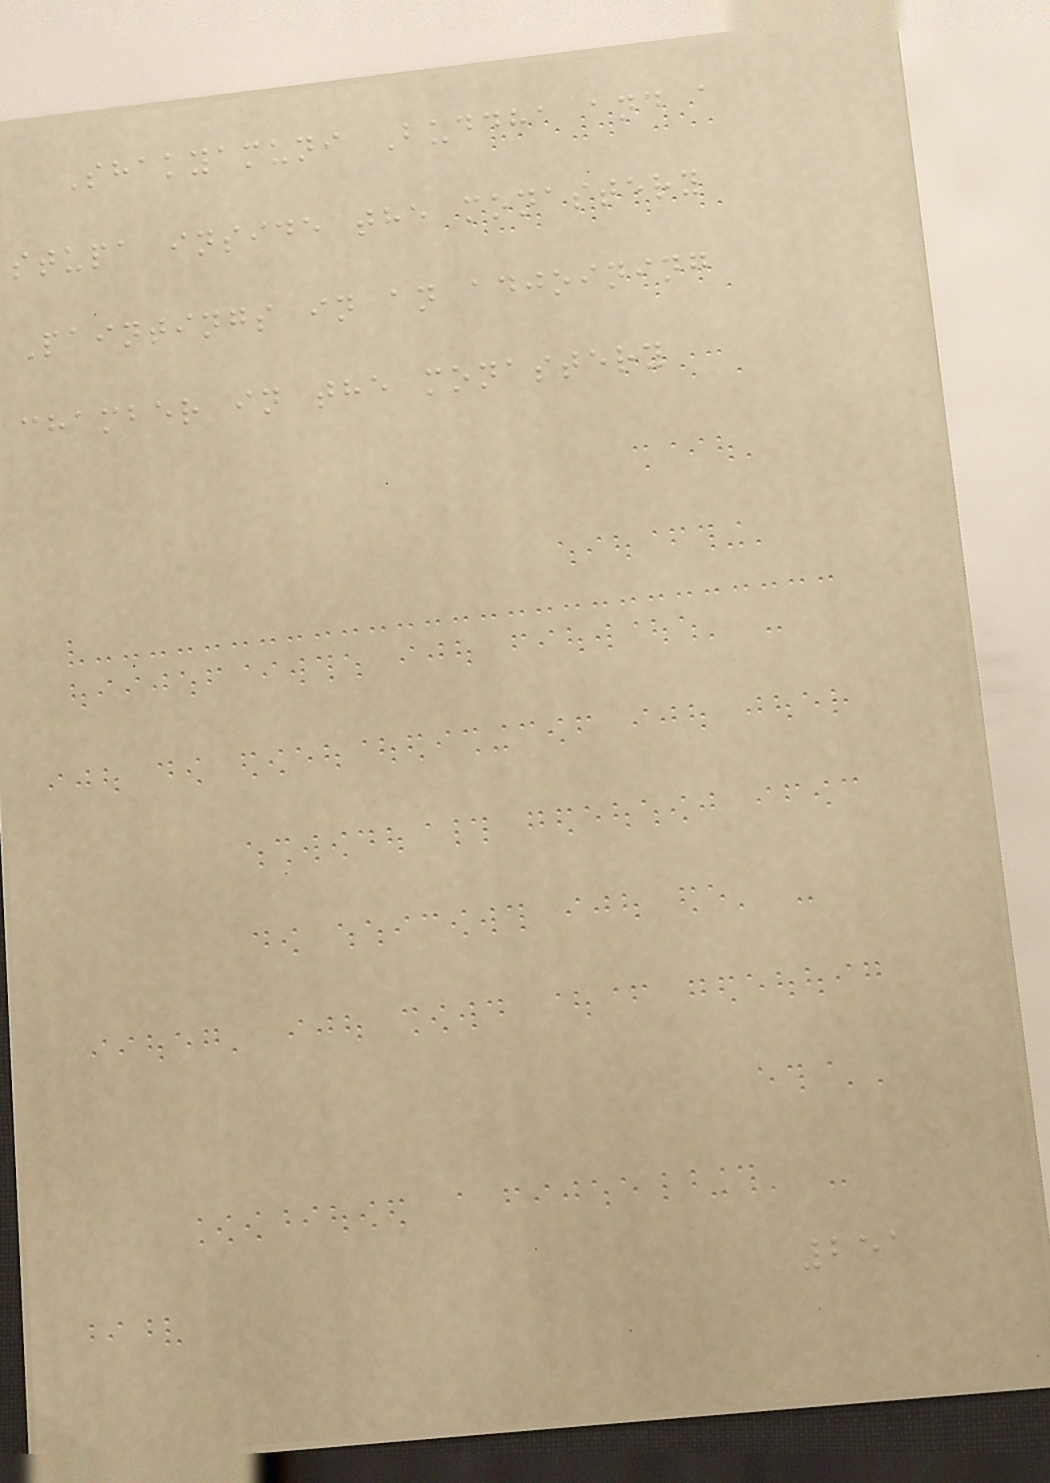Shakyamuni Buddha and a
stupa inside the monastery
Paintings in an adjoining
chamber in the monastery
251
